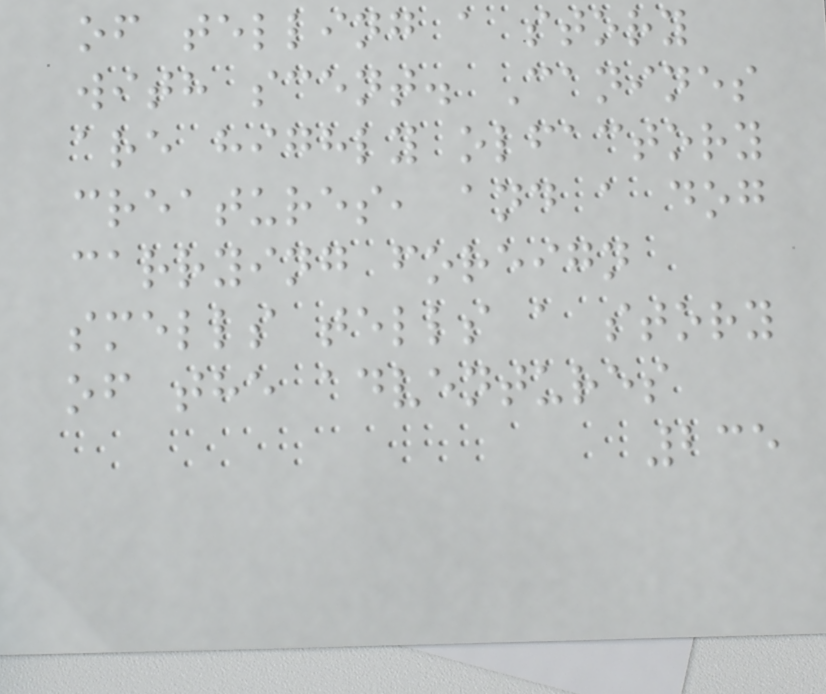of telling a story
with scent. Canines
are highly olfactory
creatures, and a dog
carrying foreign
smells tells a story
of the adventures
235
